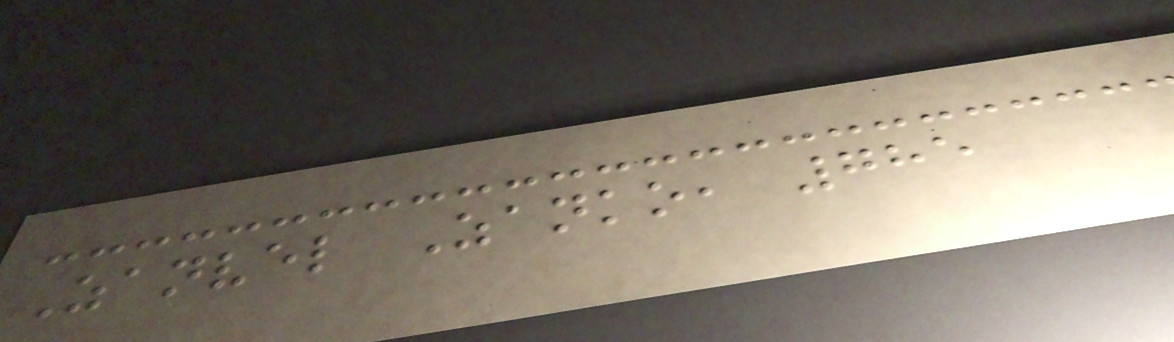Zanvel Zanko, 785
